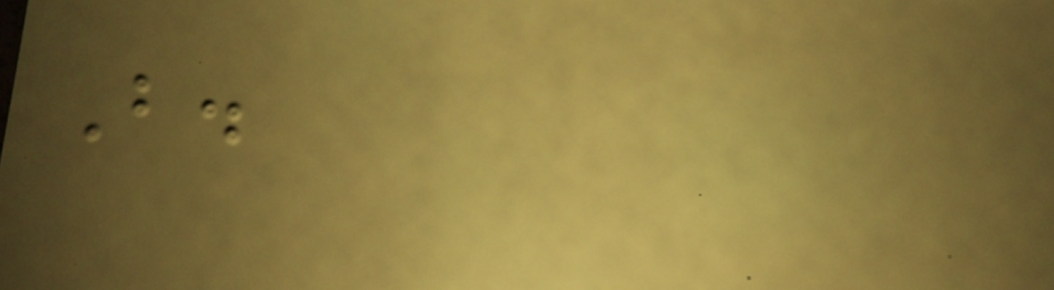B.
